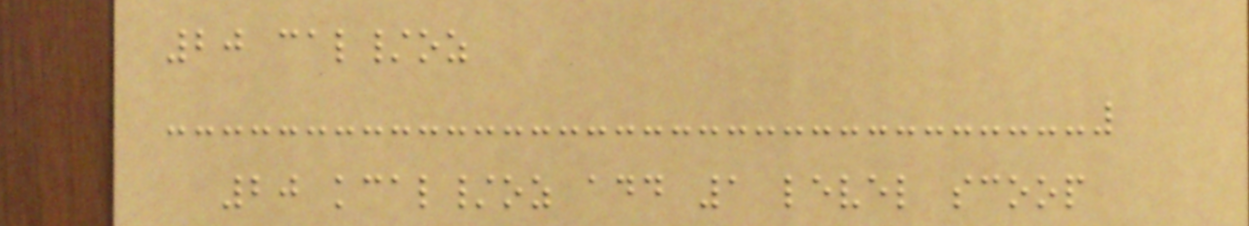20 cal/oz
20 kcal/oz add 1 level scoop
